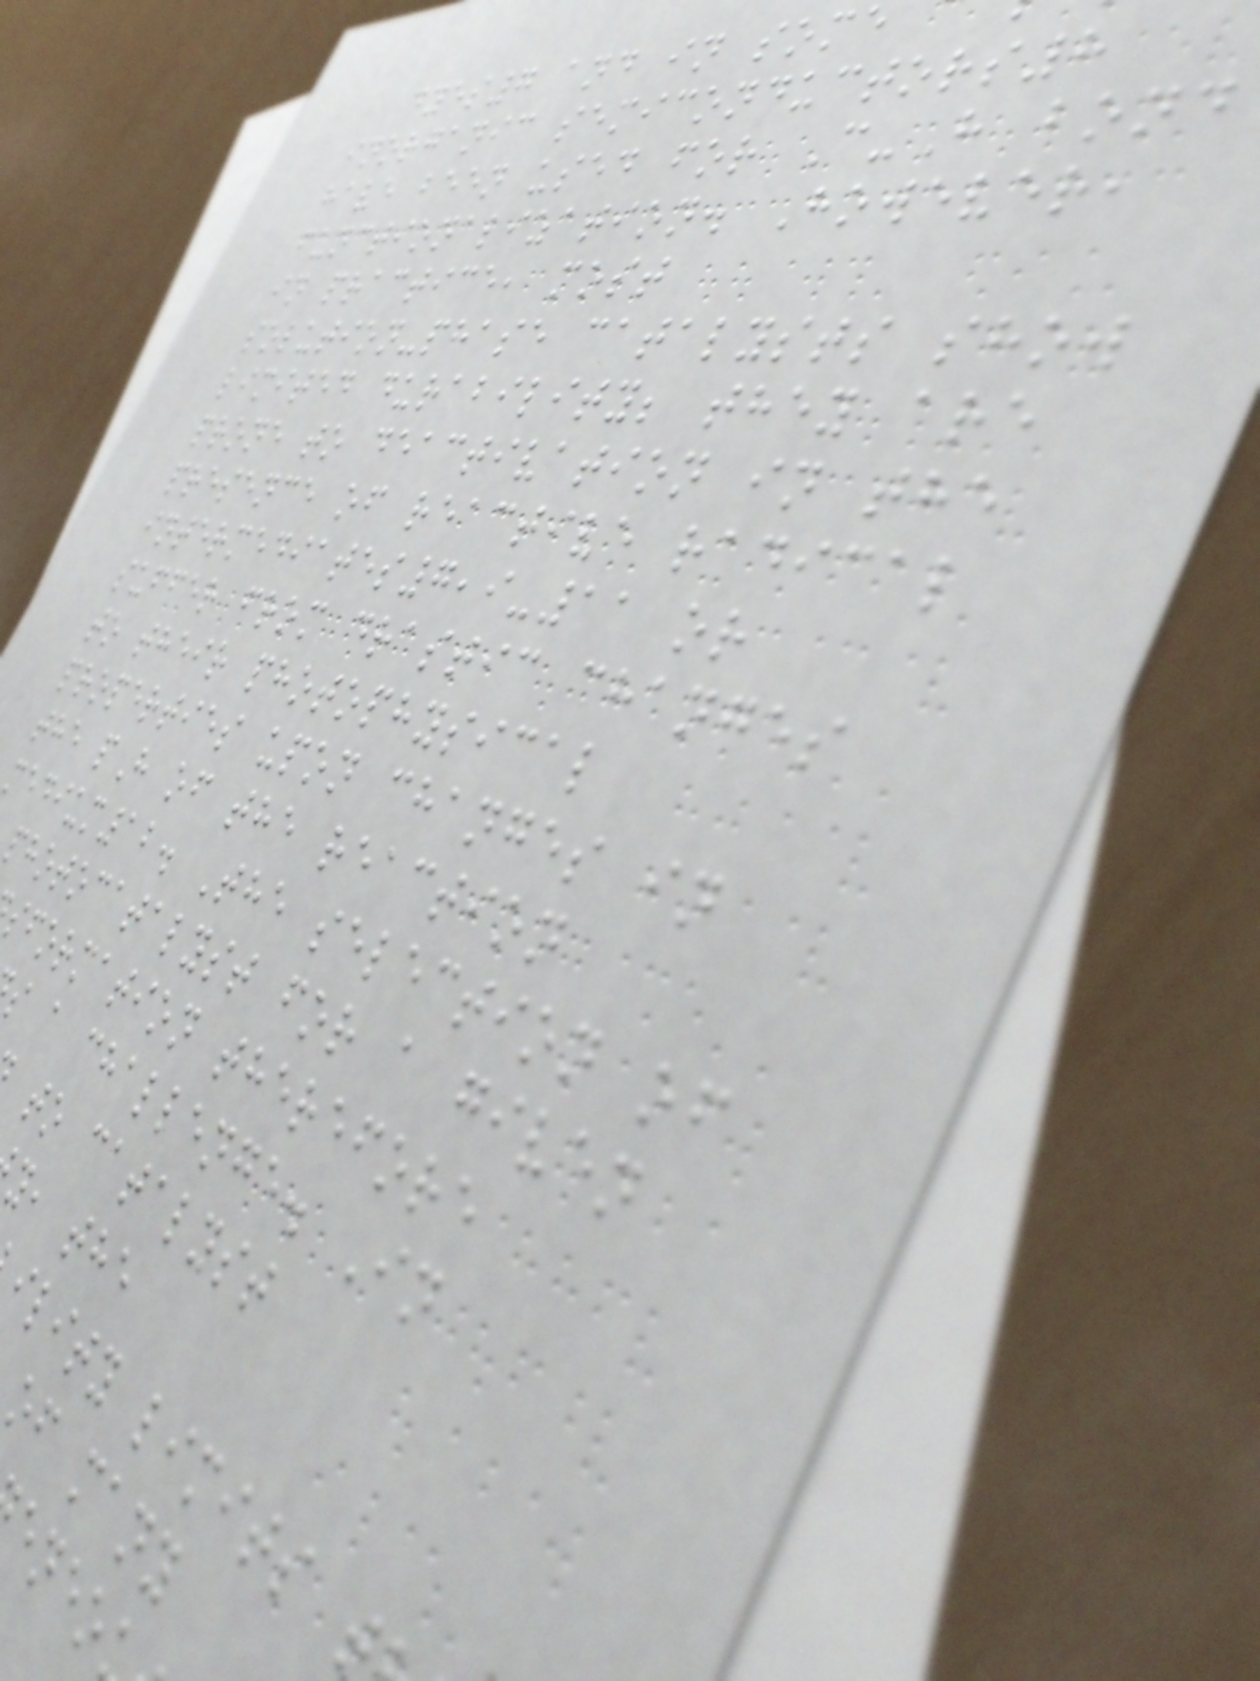dyes7 and in some
inorganic semiconductors8
have been used for C-H bond
functionalization. However,
in practice, most
solution-phase catalysts show
limited durability; they are
prone to deactivation in the
presence of reactive radical
intermediates7,9-11 or
suffer from drastic changes
to their photophysical
properties upon changes in
the pH of the reaction
medium12. The selection of
photocatalyst for a given
sformation therefore
s a challenge. In
to catalyst
y, the
ility limits
of many
